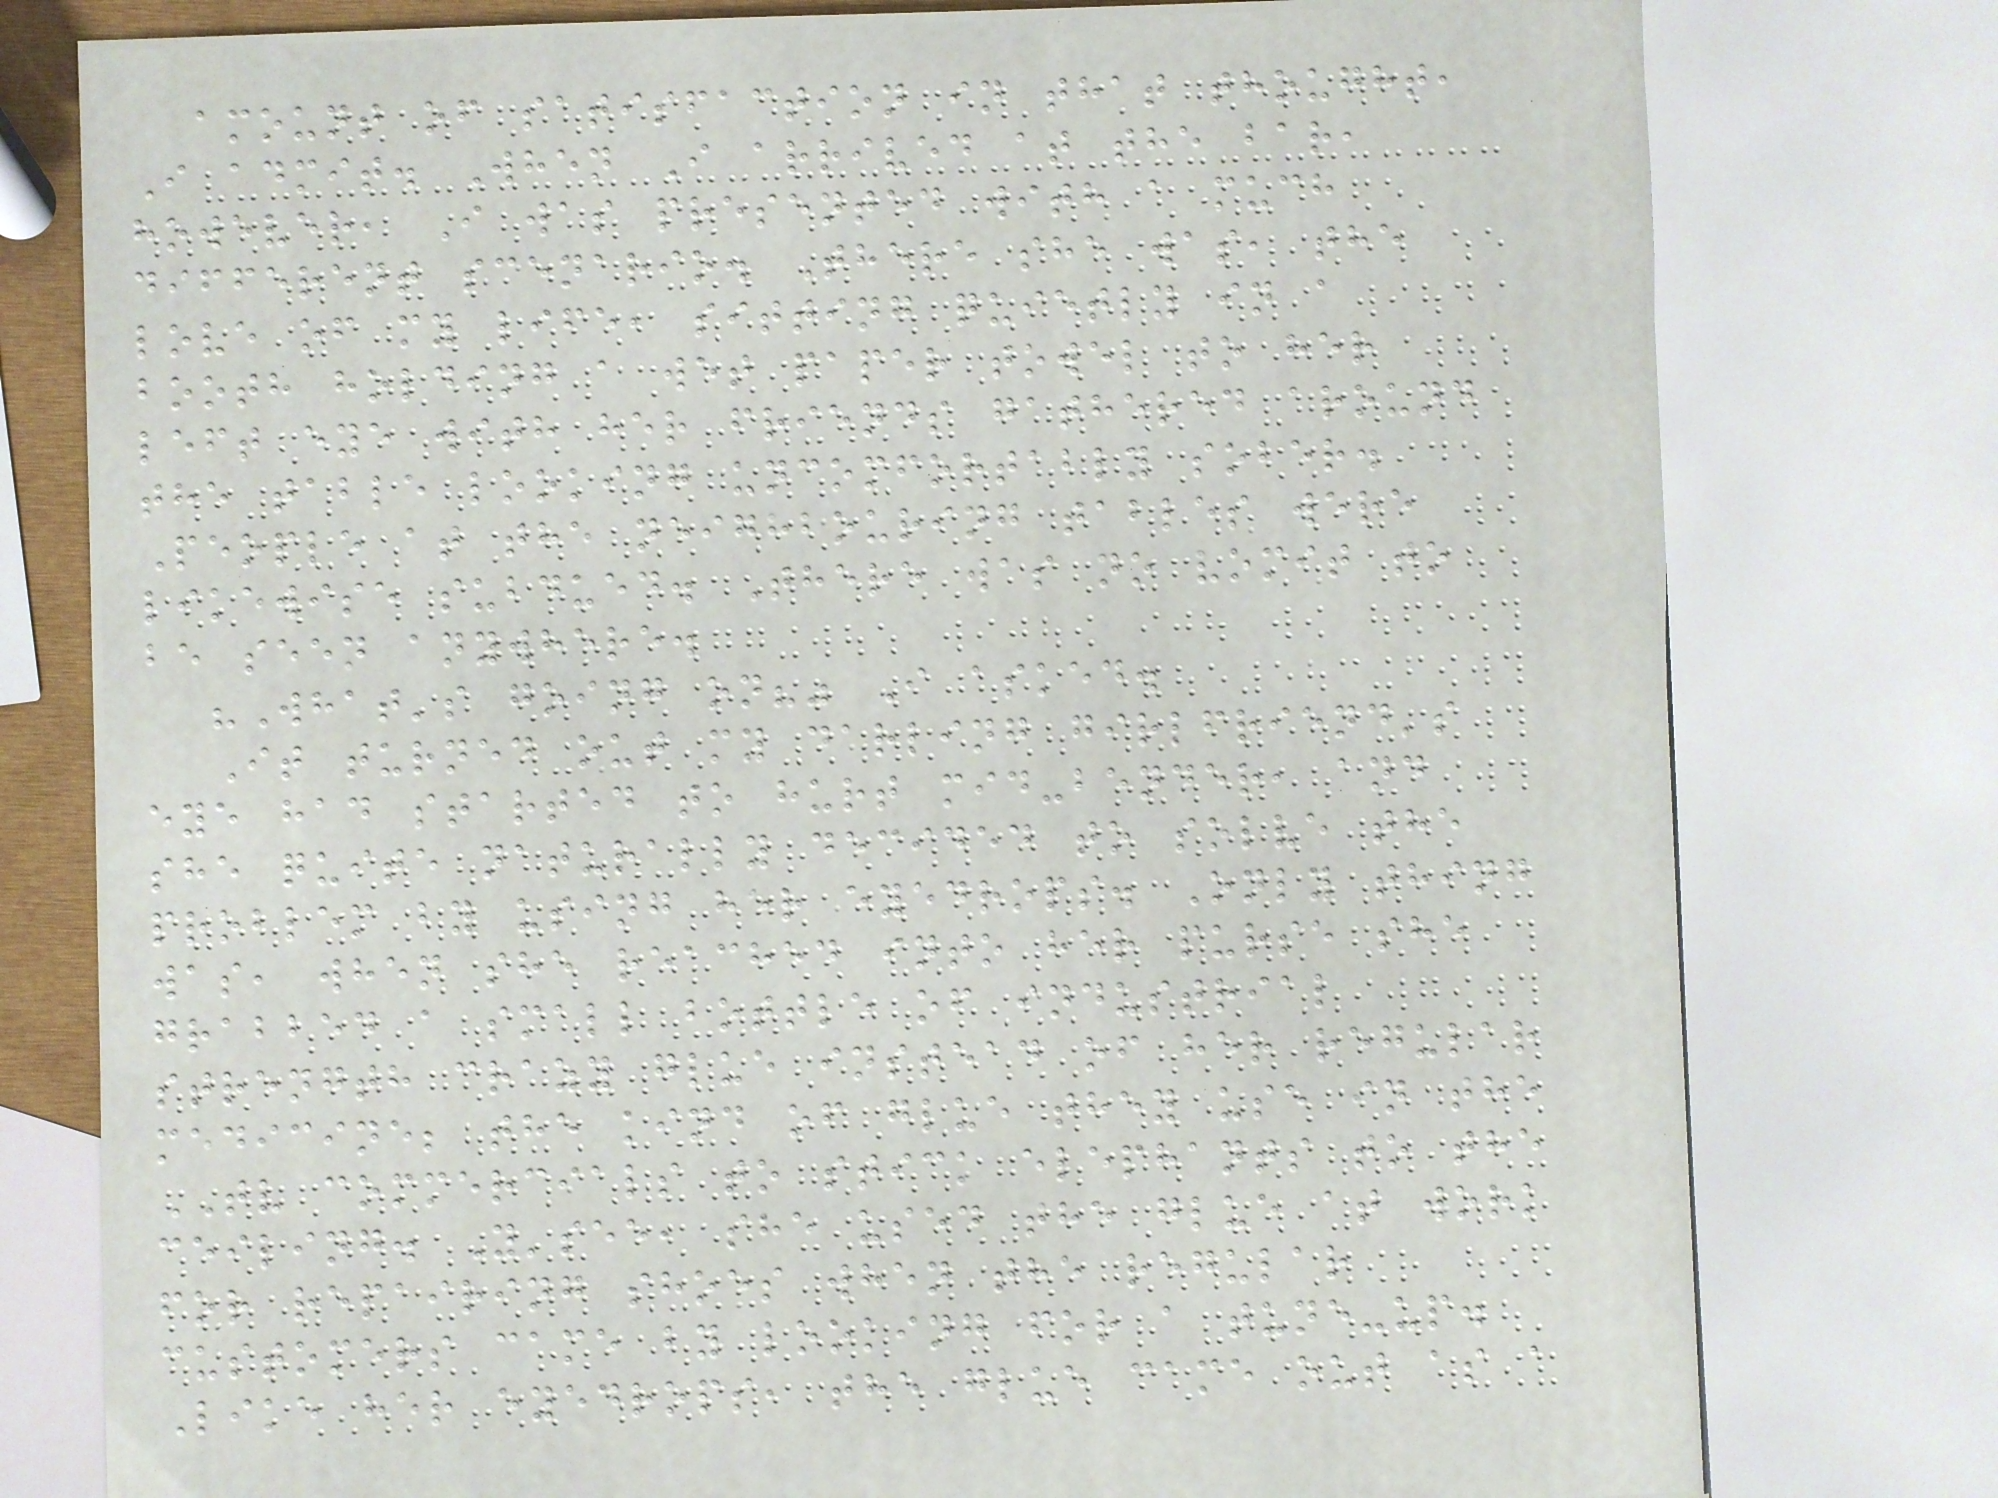amount of satisfaction in that thought,
I admit. When I arrived at the bar,
however, I was presented with a much
different scenario. There she was, the
love of my life, sitting quietly in a
booth holding a wet paper towel to her
left eye with her friends gathered around
the table looking uncomfortably sober.
People at the neighbouring tables were
likewise subdued. There was no vomit to
be seen anywhere.
"What's going on?" I asked.
It turned out my darling girlfriend's
eye had started to hurt mid-bender, and
she quite naturally decided to solve the
problem by using her eyedrops. Only thing
was, when she reached into her purse she
grabbed a small bottle of industrial
strength crazy glue instead of her regular
medicine; the kind of glue they use in the
TV commercials to stick elephants to the
ceiling. Y'see, she used the glue at work
for repairing shoes when the regular
customers came by looking for a tune-up.
Like her eyedrops, the glue came out as a
